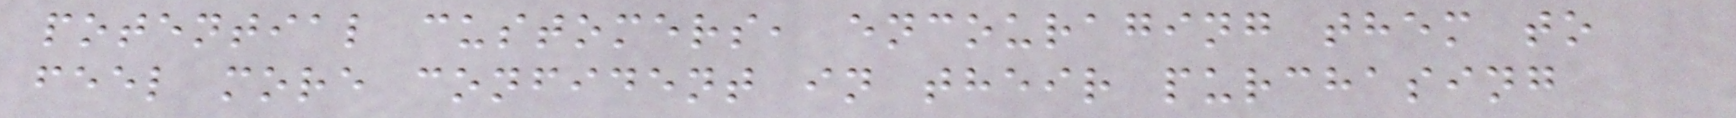potential customers, encouraging them to
feel more confident in their purchasing
